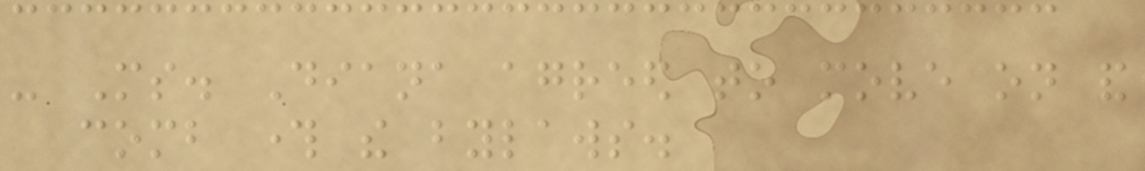- Ms. Diana agreed to move on and
comb through the bylaws.
